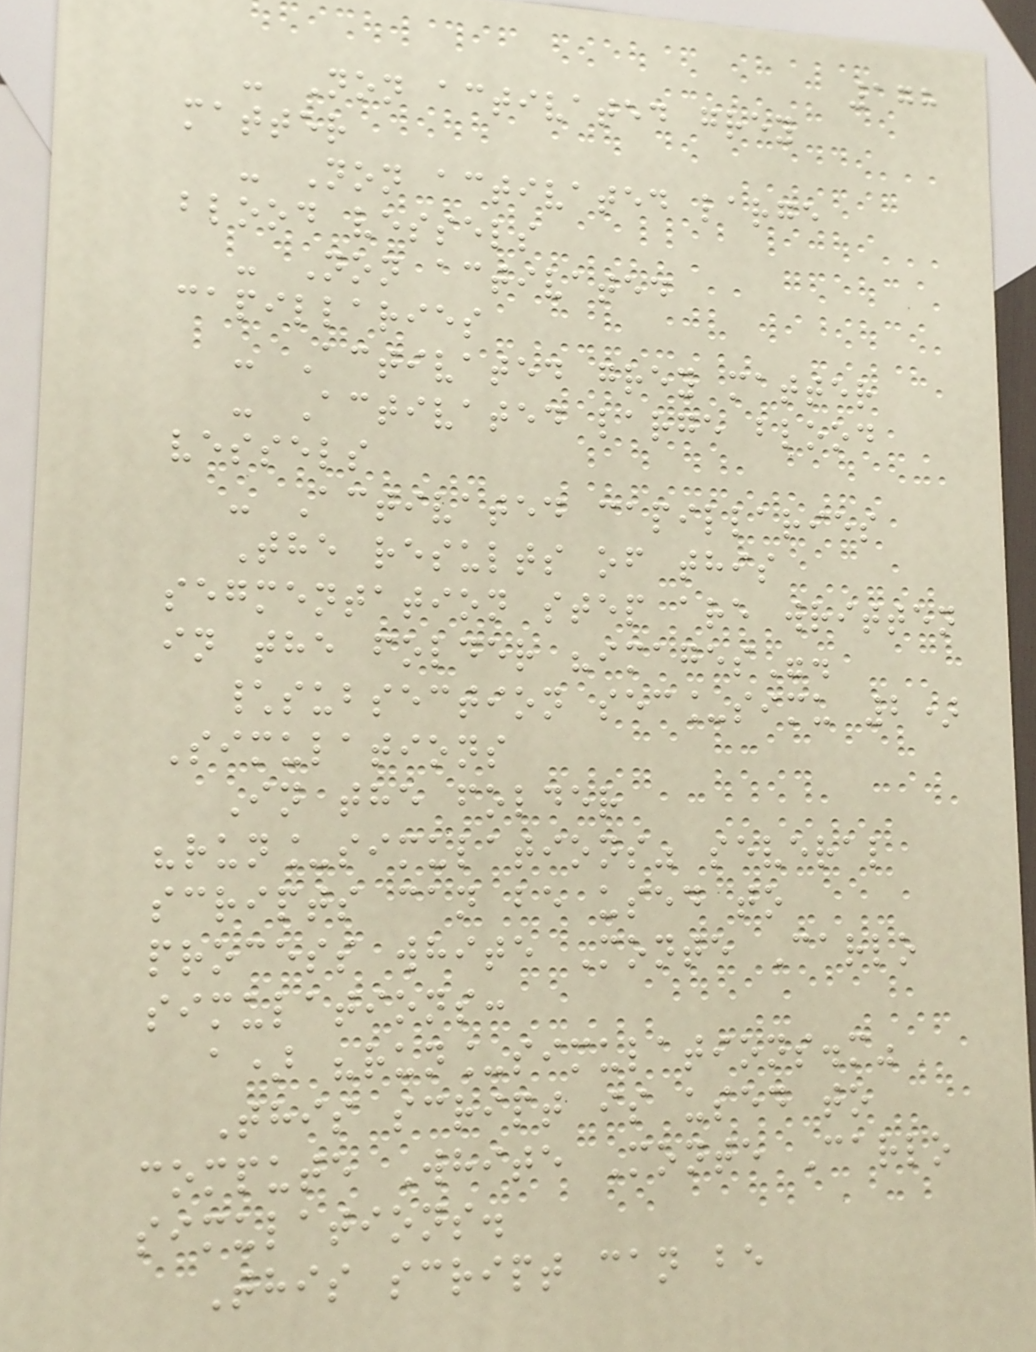178
- Non activated grey
matter
- Non activated large
blood vessels
- Non activated
capillaries
- Activated grey matter
- Activated large blood
vessels
- Activated capillaries
The results of this
segmentation step are written
in the folder "images".
\subsection sec_simu 2)
Simulations
In the folder
"run_simulations" several
scripts can be used to
process white Monte Carlo
simulations:
a) "run_simulations.m"
This script is used to
compute White Monte Carlo
simulations.
This script can be
